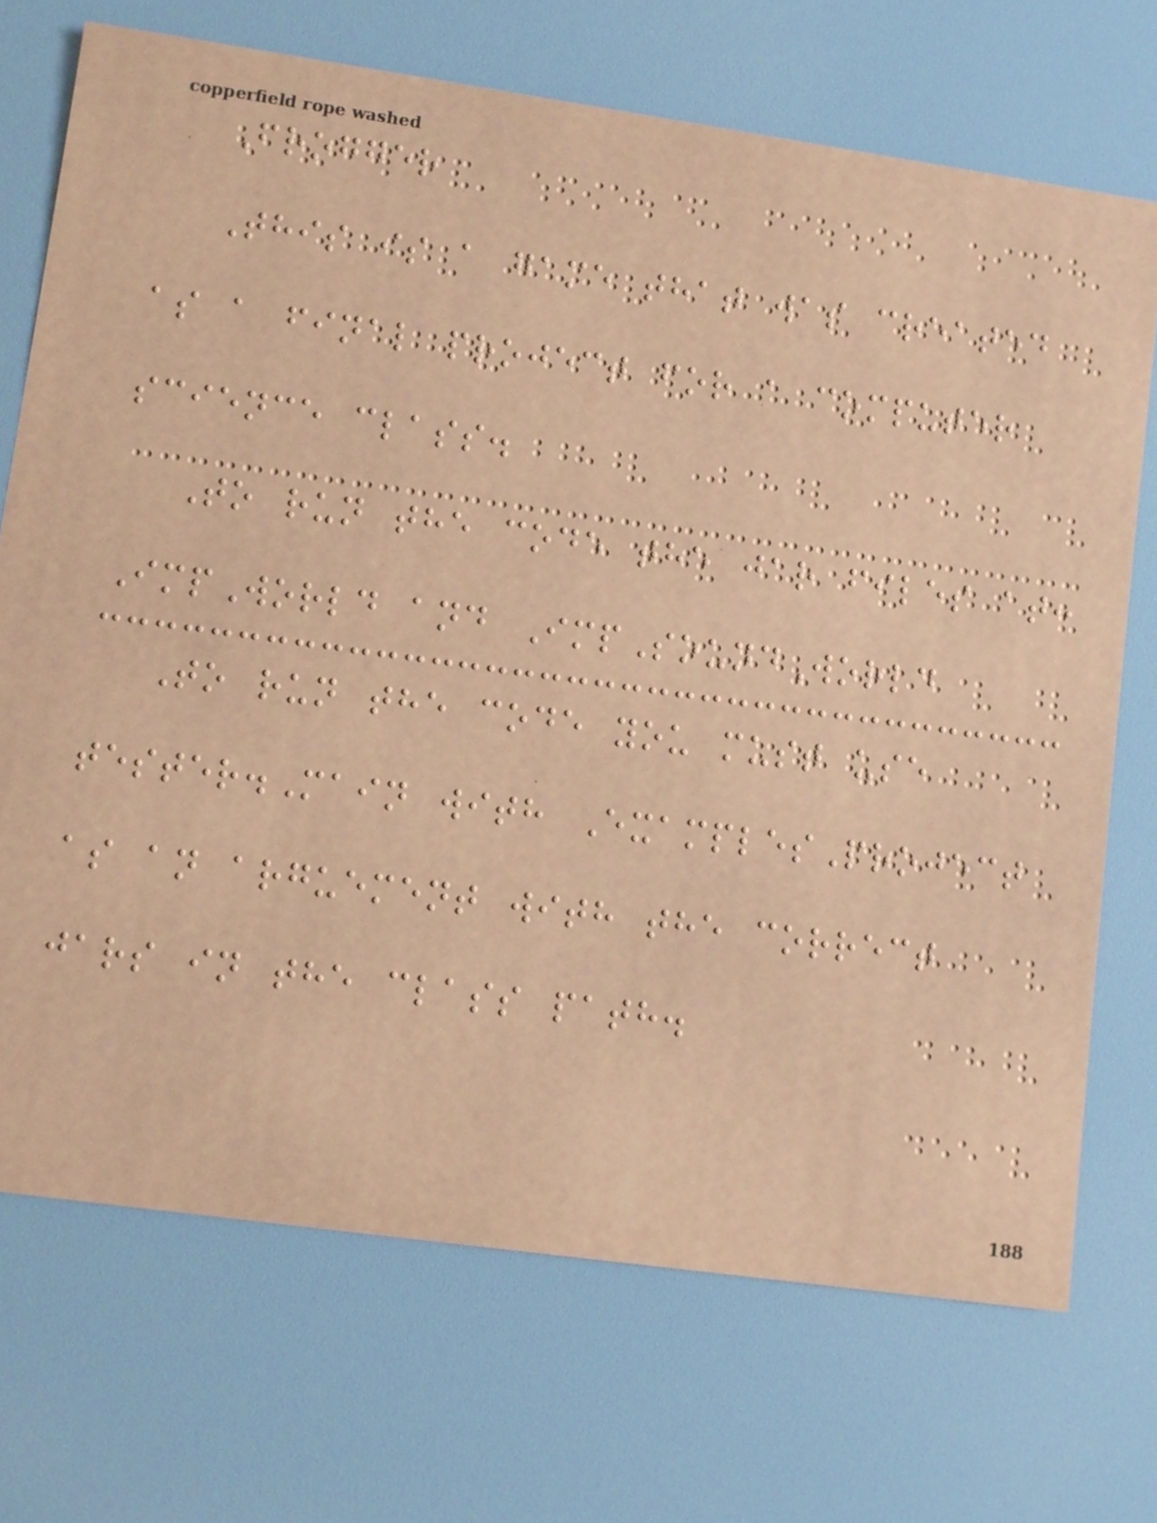Frogger
This is a game that was created
as a final project for a computer
science class.
To run the code the jar files at:
ImpWorld and ImpSoundWorld
To run the code you must use
tester.Main with ExamplesProject
as an arguement with the correct
jars in the class path.
